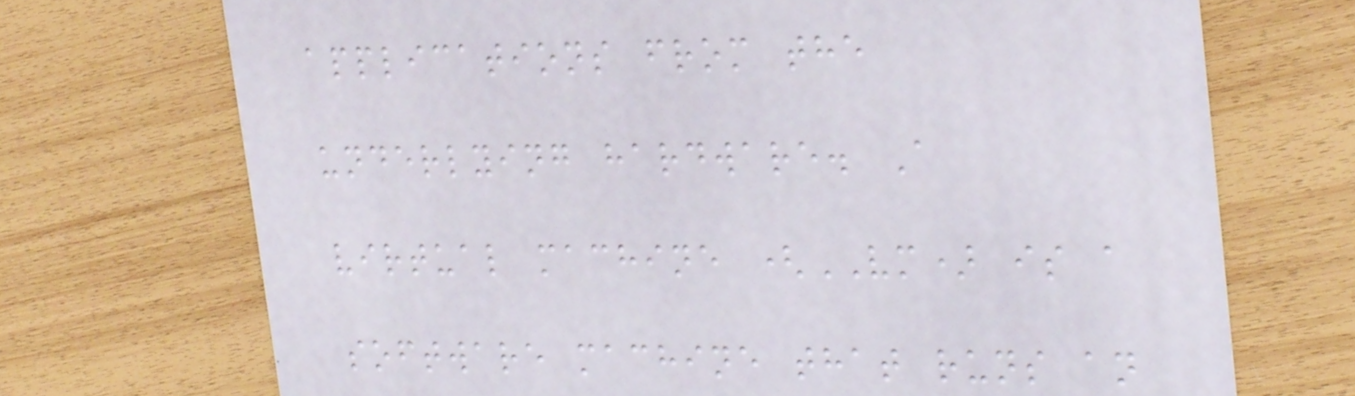applications from the
underlying hardware. A
virtual machine (VM) is a
software machine that runs an
